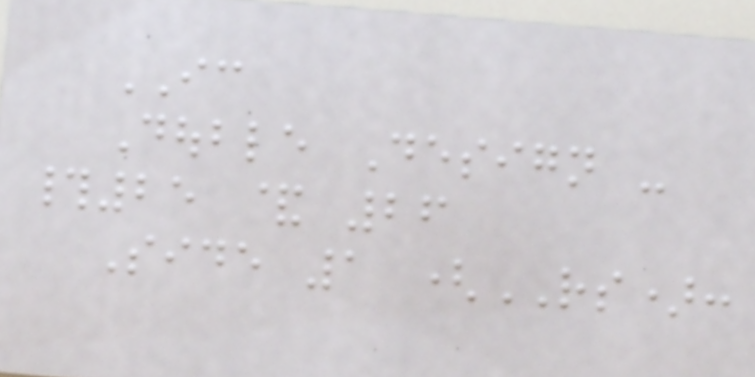IC
Double Design -
#25 & 26
Side 1 (RS):
